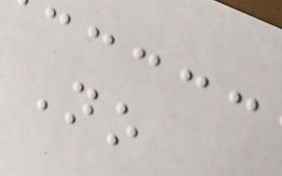No
